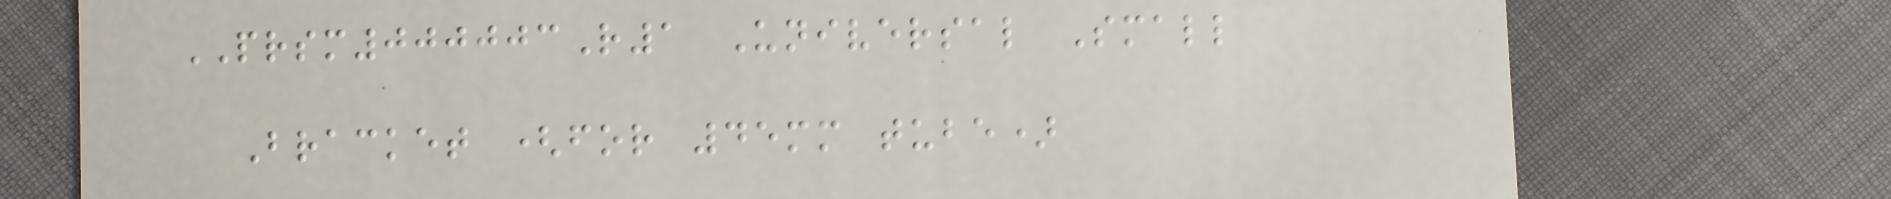PRSM000003R1 Universal Small
Bracket (for 45mm tube)
